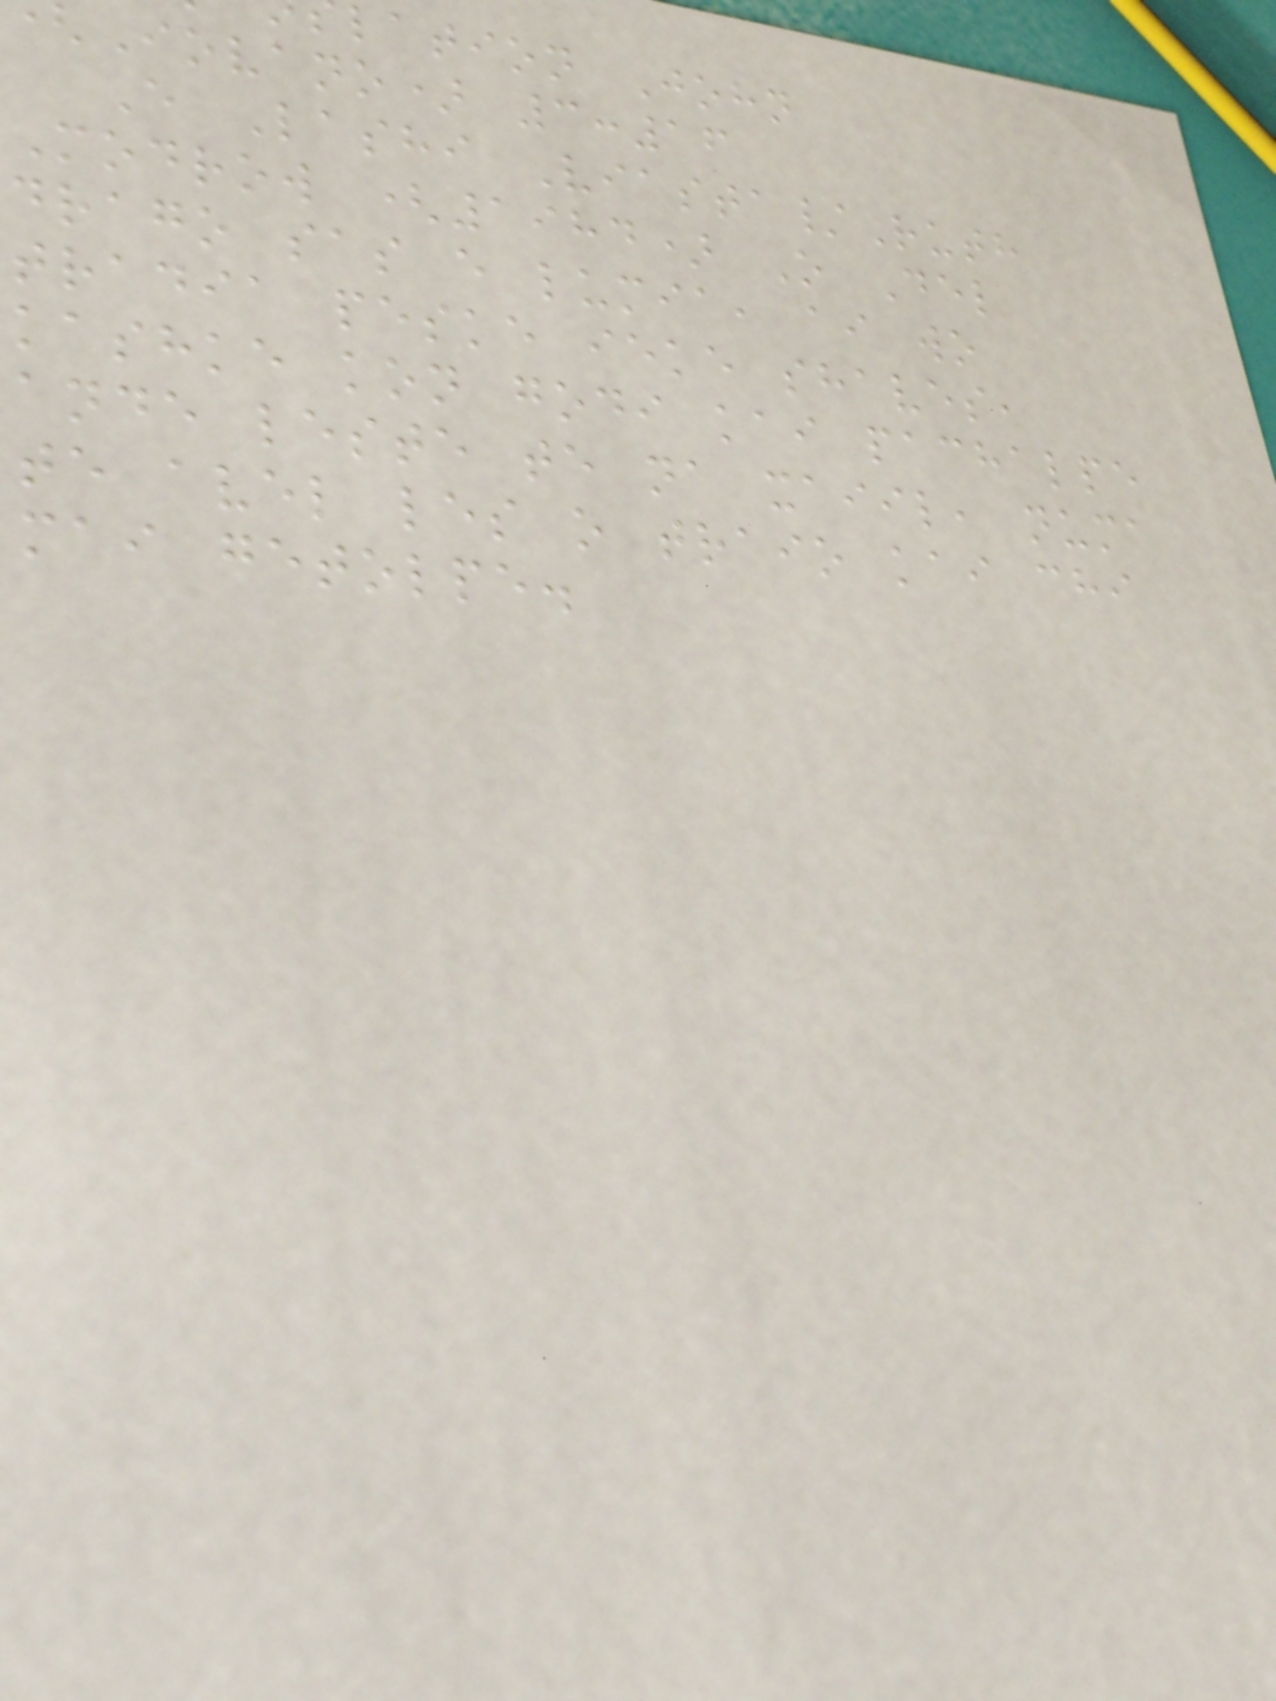lation John
Iovano) 3:16
E Lashi Viasta/Ruth
Modrow (1984) O Del
drago sas e lumia, ai wo
tradia peske ieke shaves,
kashke kon godi kai pachalpe
ande leste te na xaiil, numa
te avel les o traio kai chi
mai getolpe.
